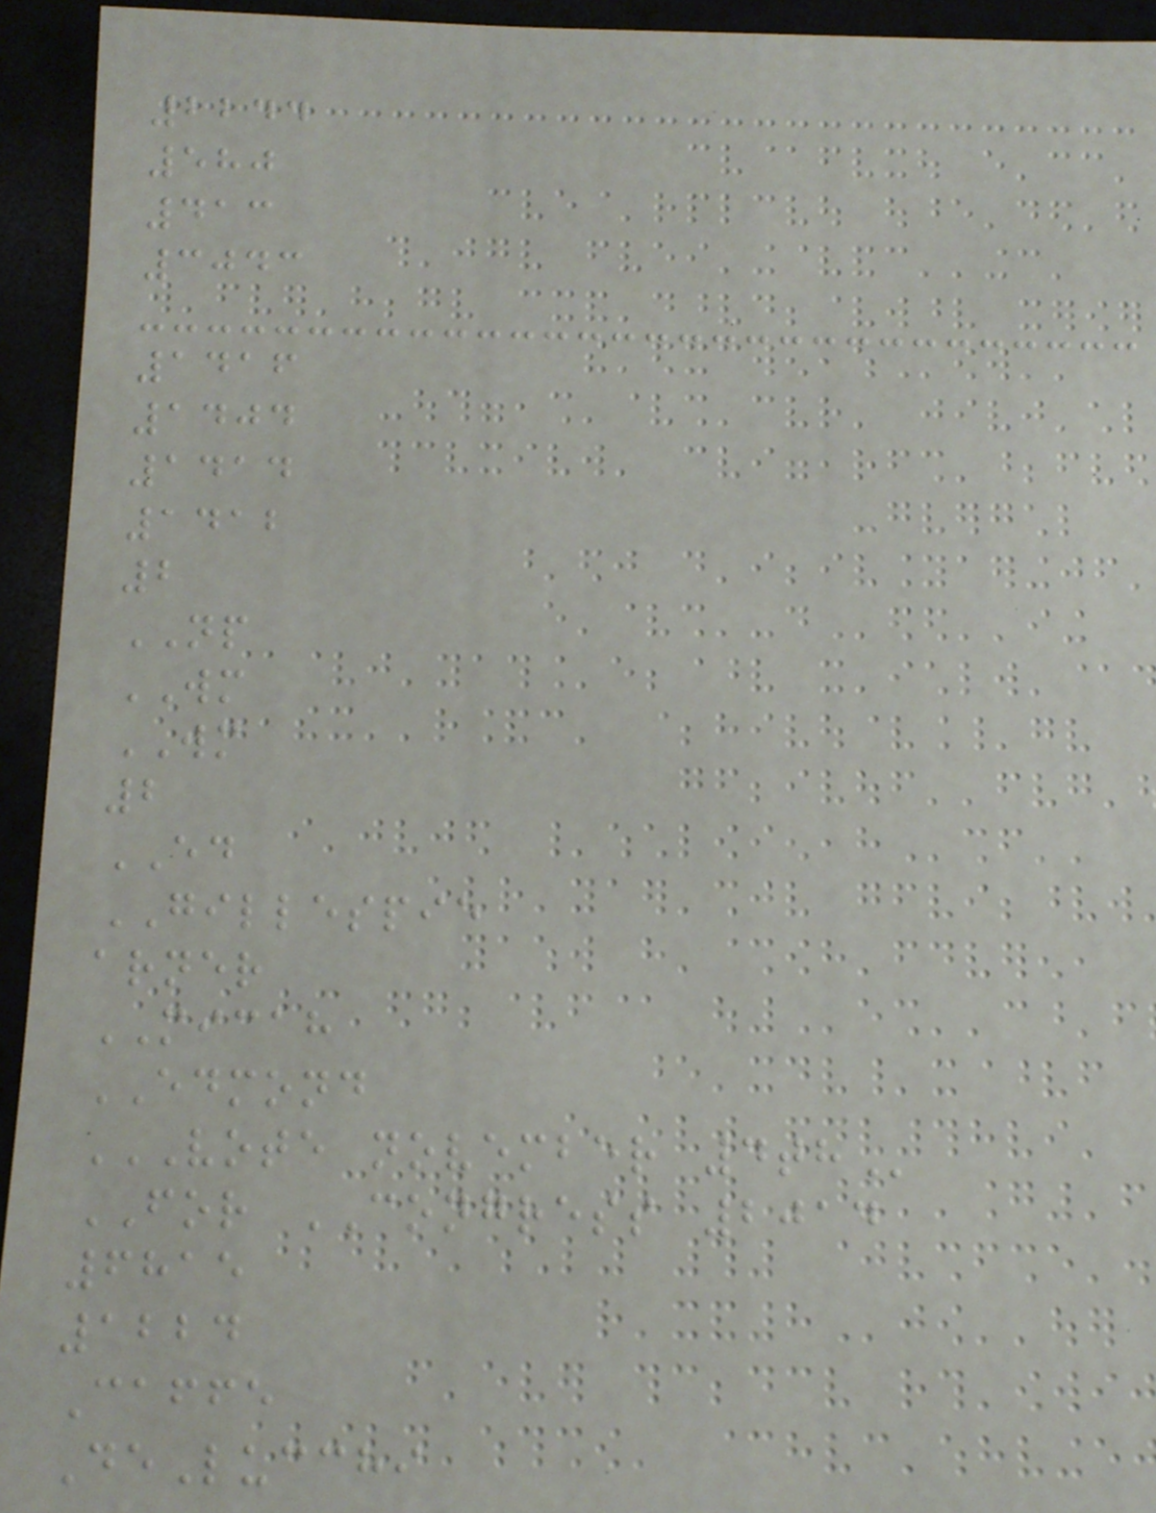2244
580
413
3043
1416
1404
1414
1412
2
NP
WM
WM
2
ED
GILLESPIE
arner
MICAH
EDMOND
VOTE NOVEMBER 4TH
FOR CONGRESS 2014
6815
1224
Caffe
DeLucchi
